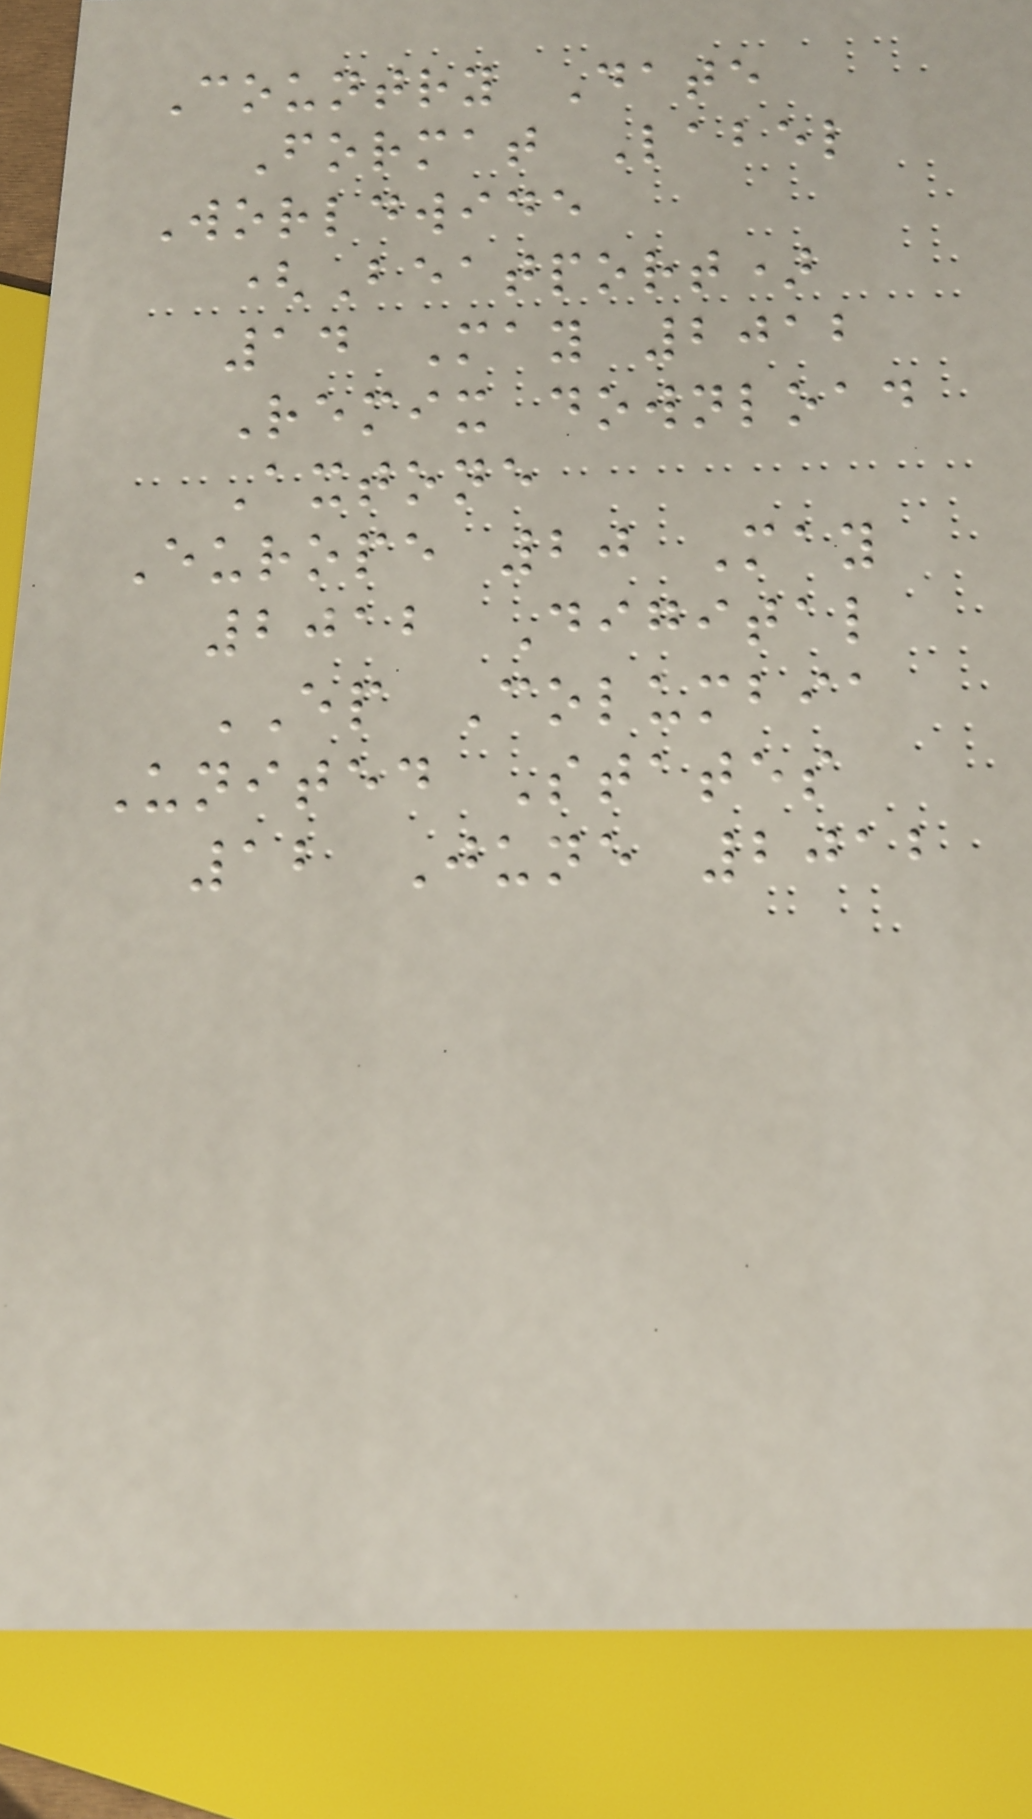Country Date
Format Label
Worldwide
(Beatport)
14 May 2012
Remix download
Axtone
Europe 20 May
2012 Digital
EP Columbia
United States
12 June 2012
